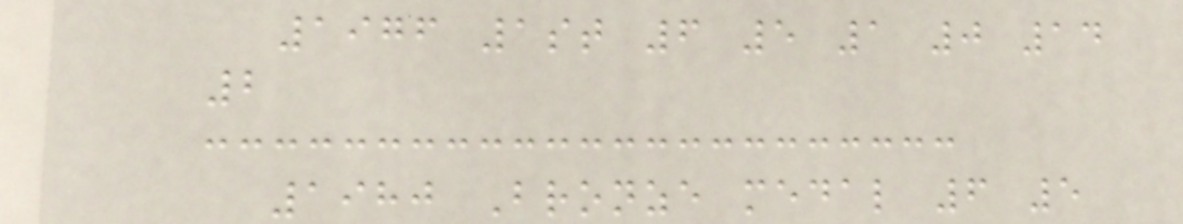1976 1st 6 5 1 0 14
2
1980 Bronze medal 6 5
